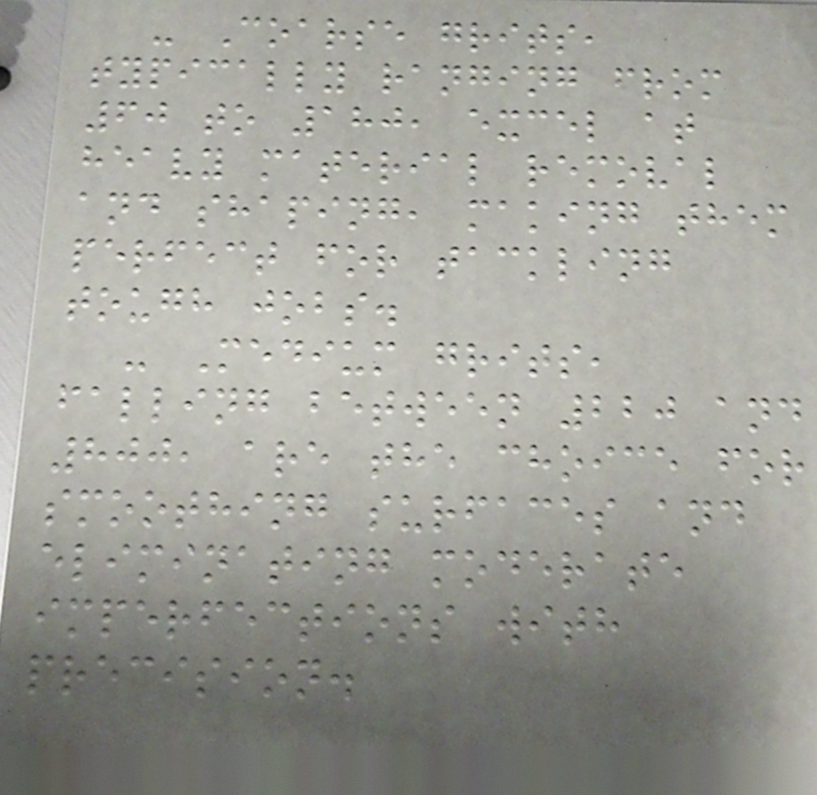- Coarse grits,
typically ranging from
60 to 180, excel at
heavy material removal
and shaping, making them
perfect for tackling
tough jobs.
- Medium grits,
falling between 220 and
800, are the choice for
smoothing surfaces and
eliminating moderate
imperfections with
precision.
